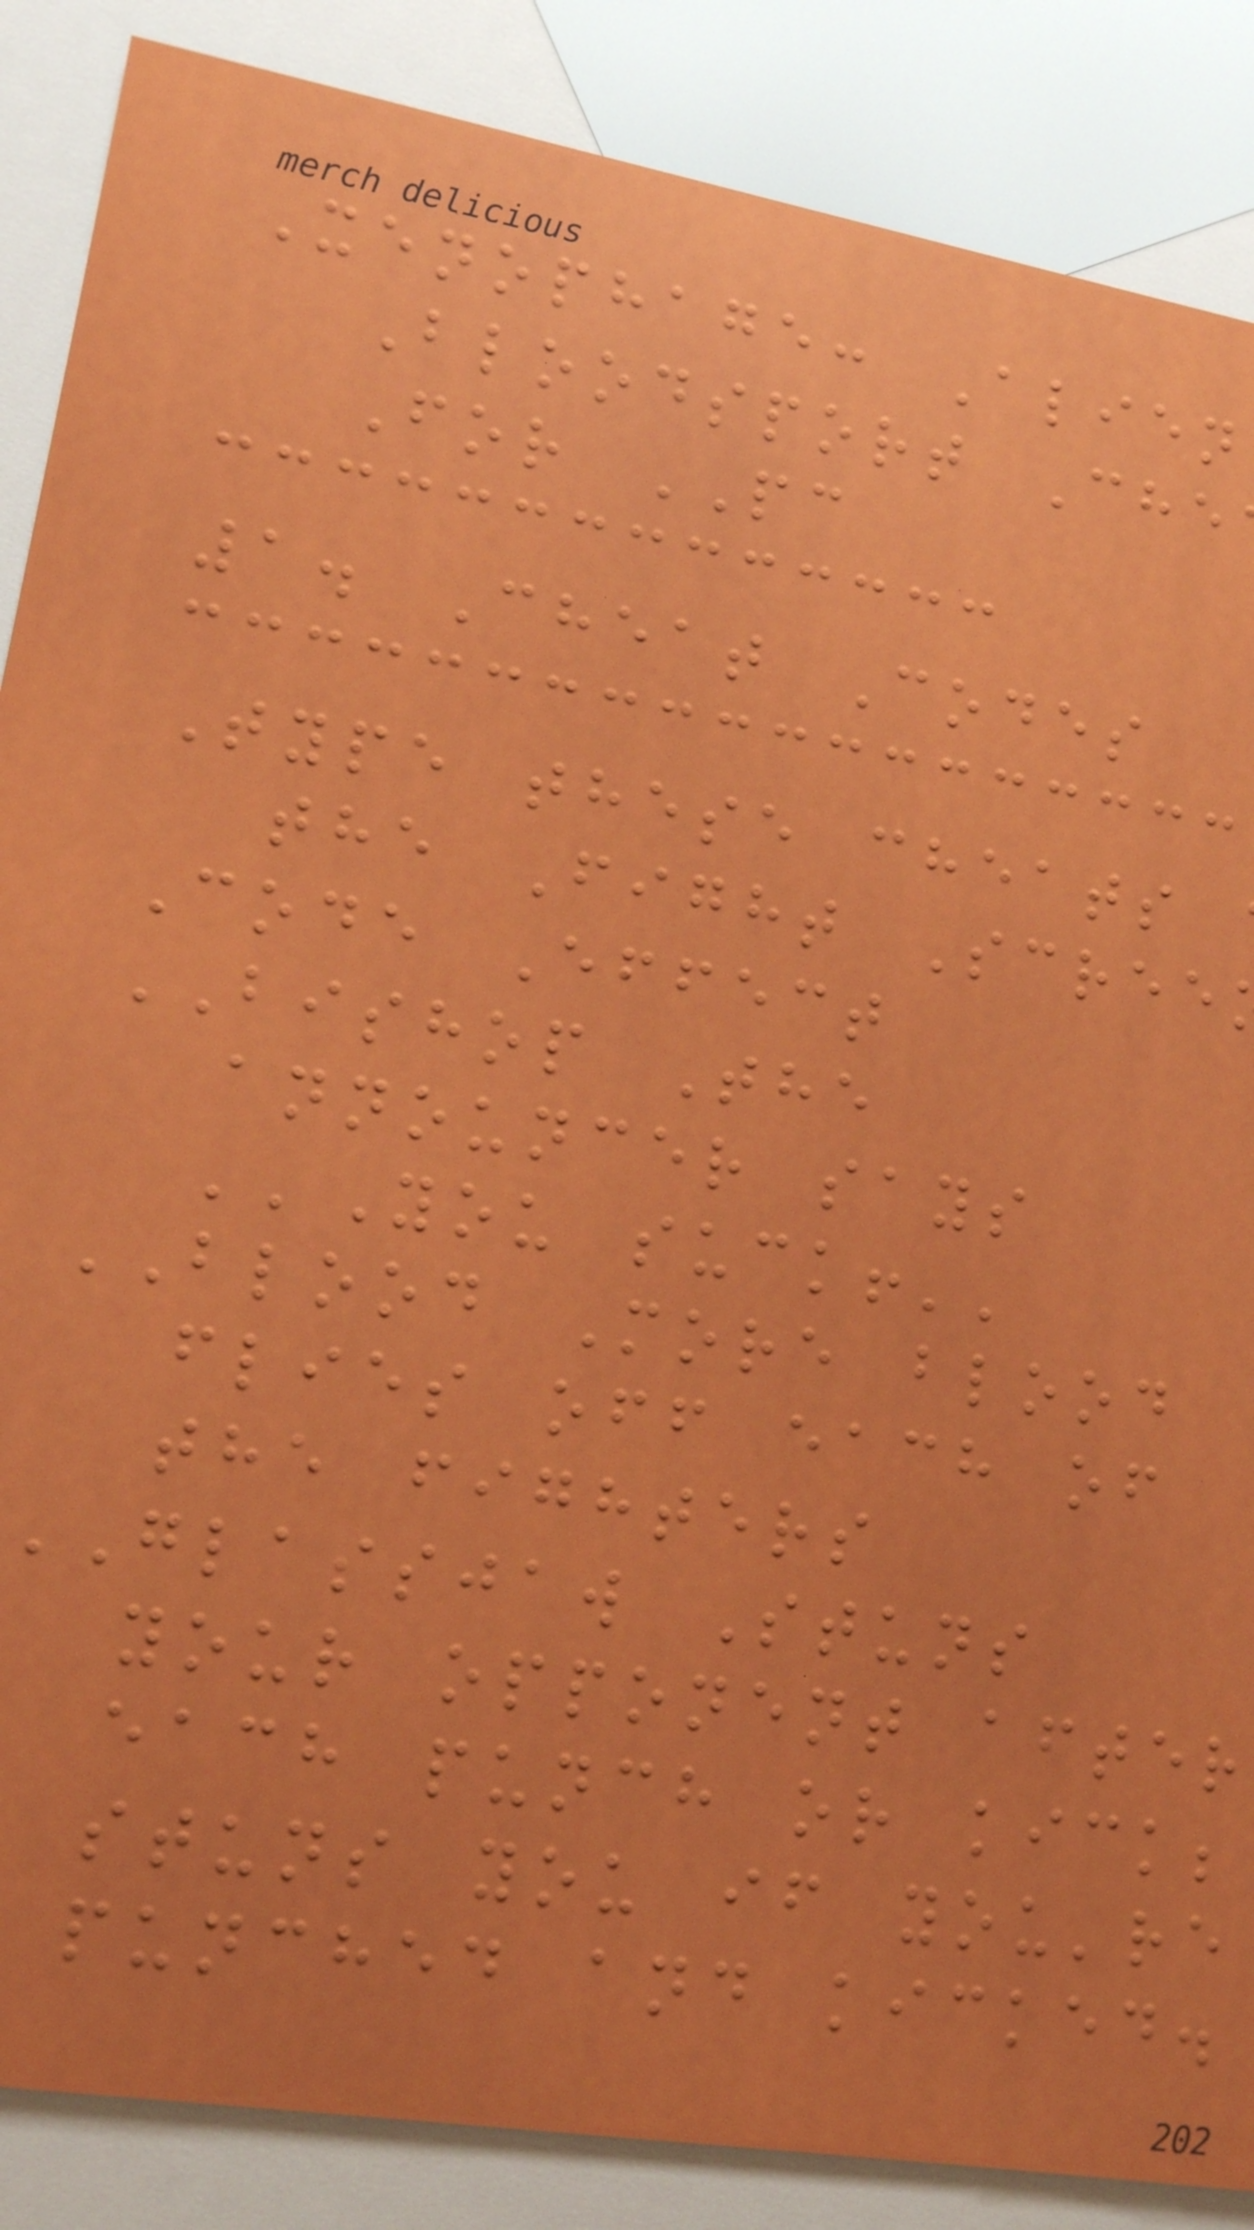Xenophage: Alien
Bloodsport Che
For PC
1. Cheat Codes
Type these cheats
the Fight Scree
Code Effect
BISHOP The
announcer says
''You suck!''
BLOOD More blood
flies off each of
the fighters
GLASSJAW Stuns
your opponent after
each punch or kick;
stuns you if you're
punched and kicked.
